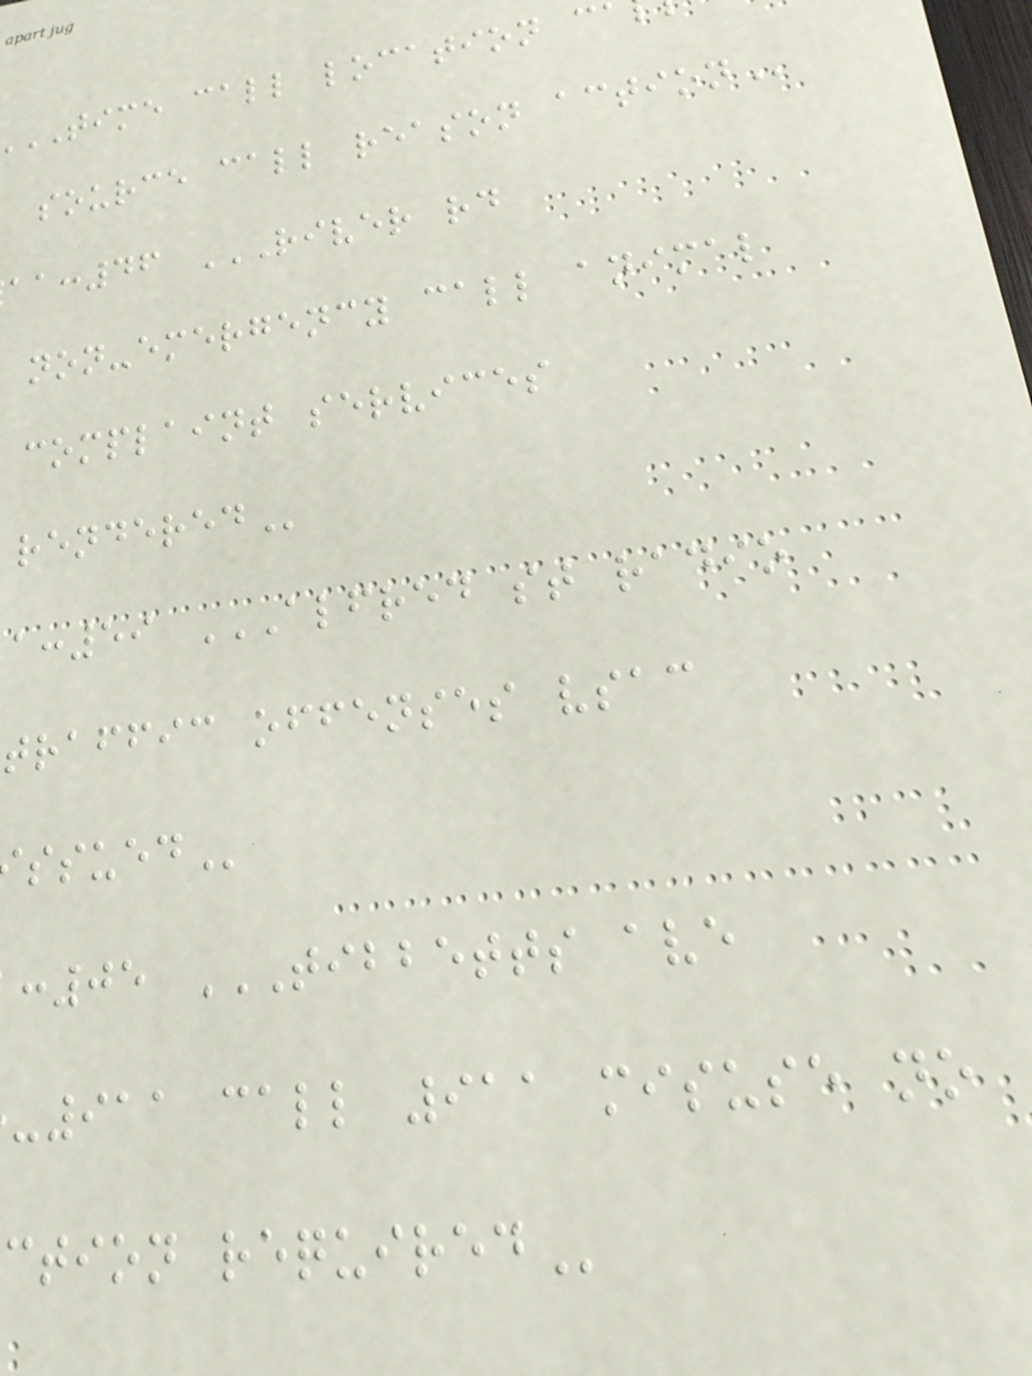TIME call location
source call reason
non-emergency call animal
complaint services
traffic offenses vsac
-911 call 911 misuse no
ction
